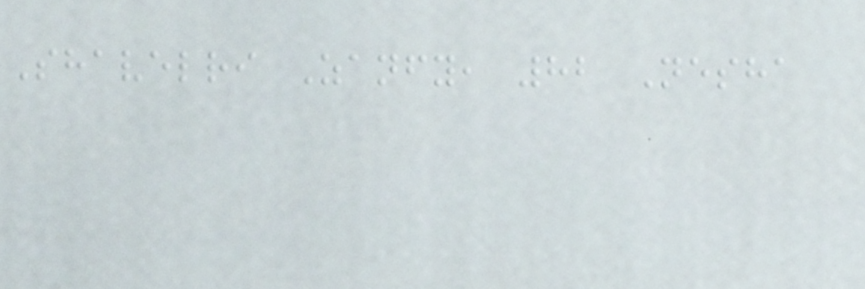Shavelri Zanfy, 82 Nesha
